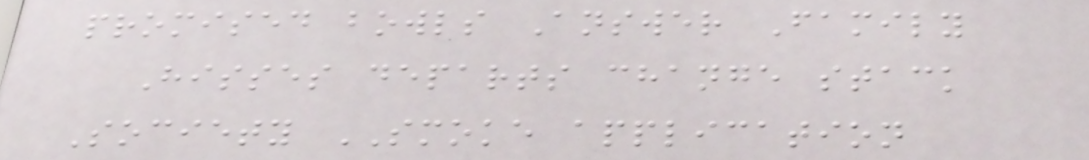promised bowls Answer Family
Hisses departs change stack
Society SMOKE application
